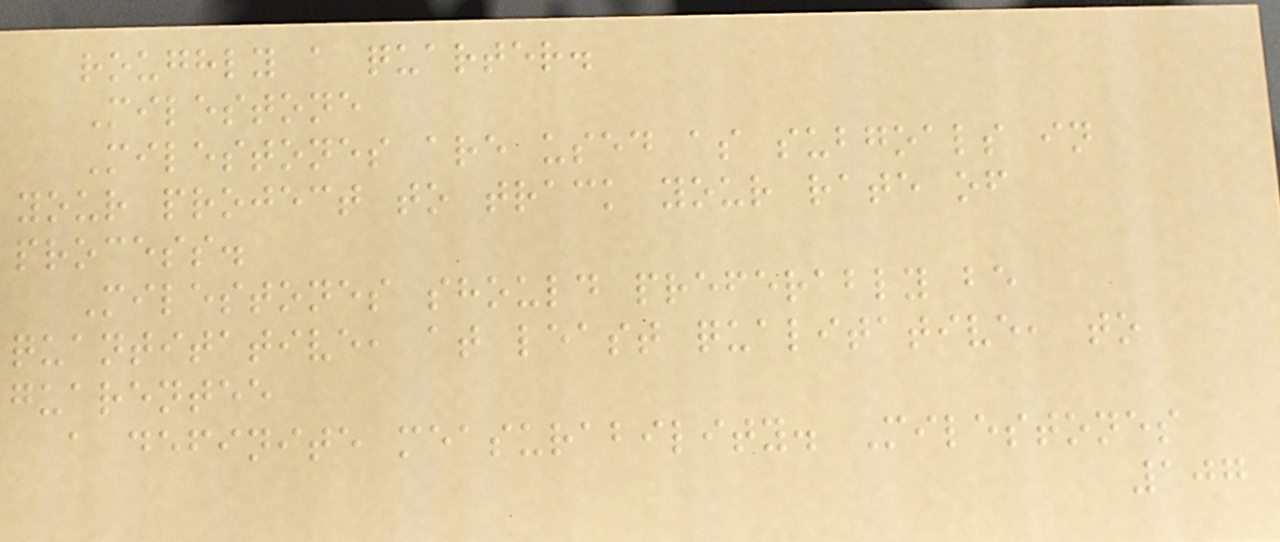roughly a quarter.
Milestone
Milestones are used as subgoals in
your project to track your rate of
process.
Milestones should preferably be
quantitative, at least qualitative, to
guarentee
a definite measurability. Milestones
107
